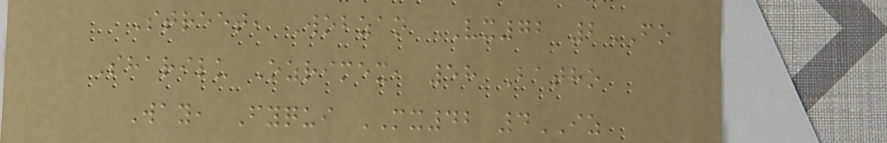Street, Wobzan VX72 2FO
Sharilu Ozrimex, 58 Batho
Way, Fyqui MX42 4IZ
